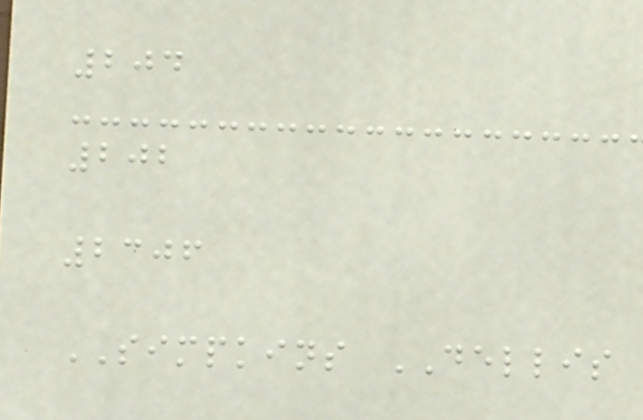204
202
2306
SIMPKINS DELLIS
